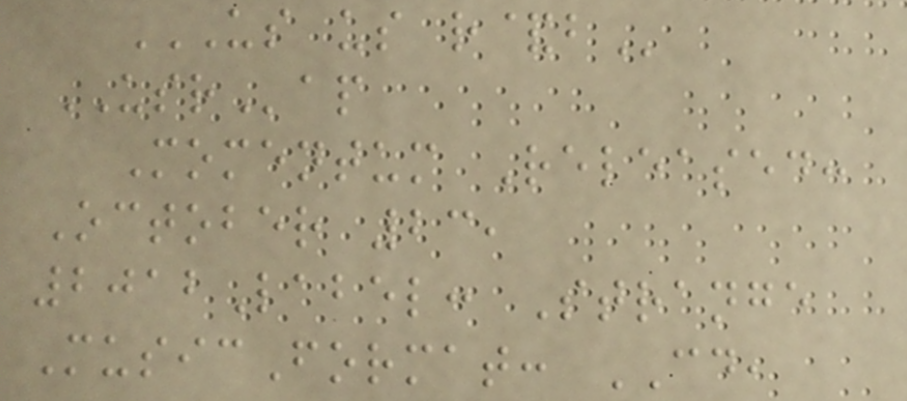US US R&B
USRap
Momentum Released:
October 23,
2012Label: Strange
MusicFormat: CD,
